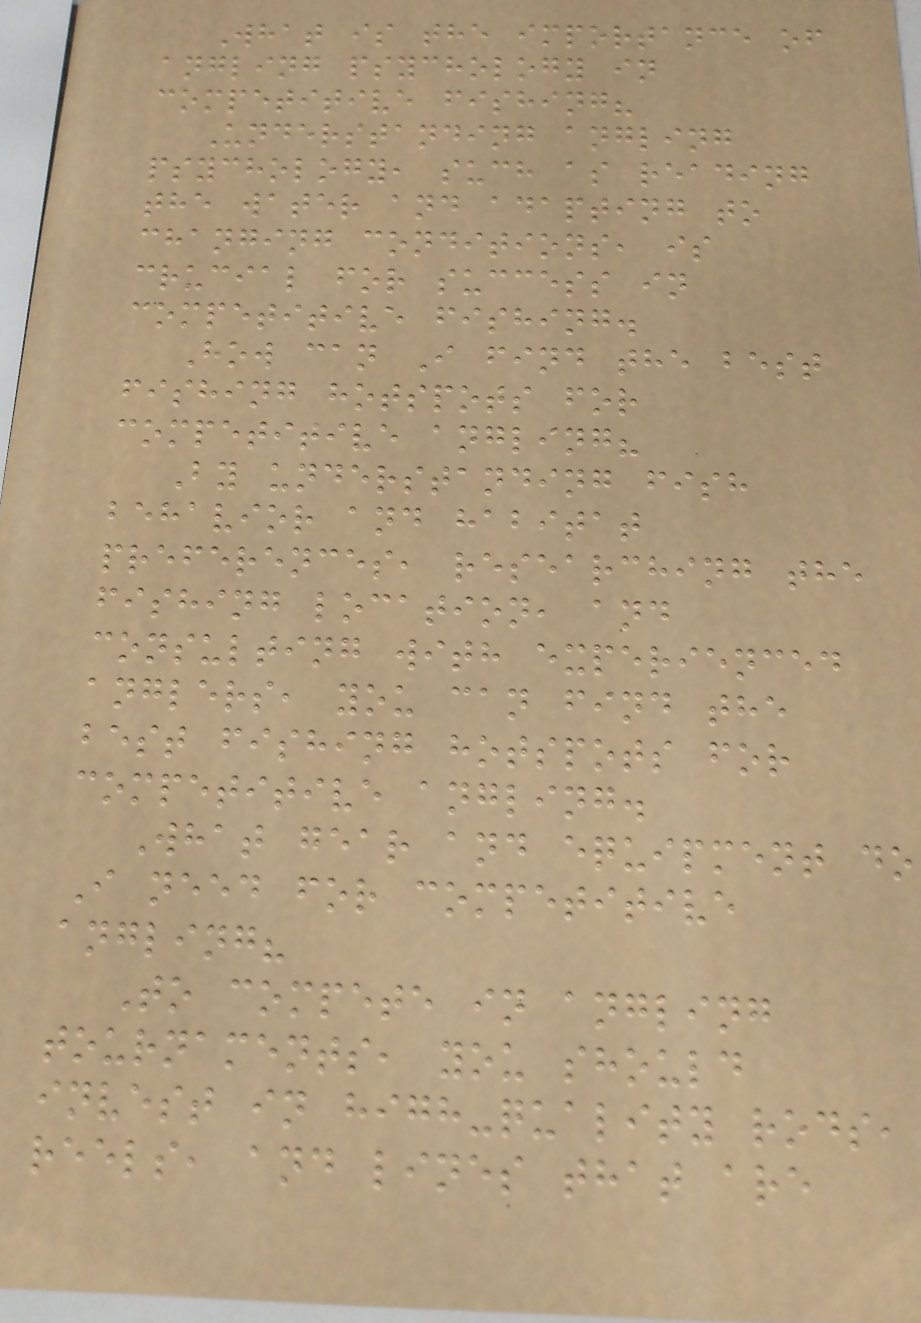What is the importance of
angling psychology in
competitive fishing?
Understanding angling
psychology, such as reading
the water and adapting to
changing conditions, is
crucial for success in
competitive fishing.
How can I find the best
fishing hotspots for
competitive angling?
By understanding fish
behavior and habitat
preferences, researching the
fishing location, and
consulting with experienced
anglers, you can find the
best fishing hotspots for
competitive angling.
What gear and equipment do
I need for competitive
angling?
To compete in angling
tournaments, you should
invest in high-quality rods,
reels, and lines that are
